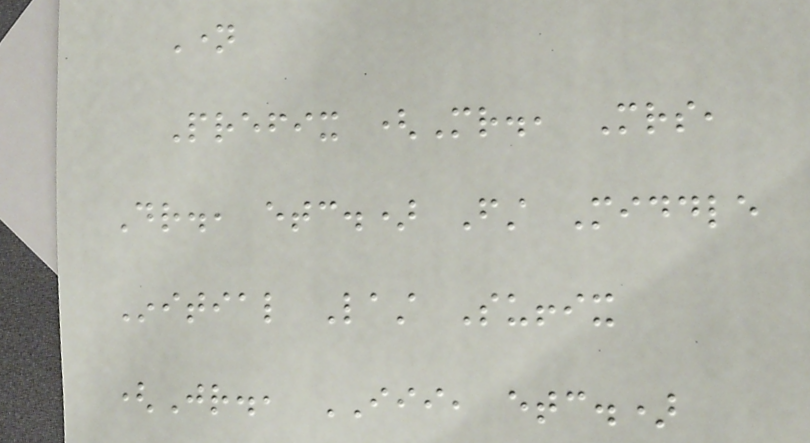Name
Prefix (Mr., Mrs,
Dr., etc.) First Middle
Initial Last Suffix
(Jr., III, etc.)
